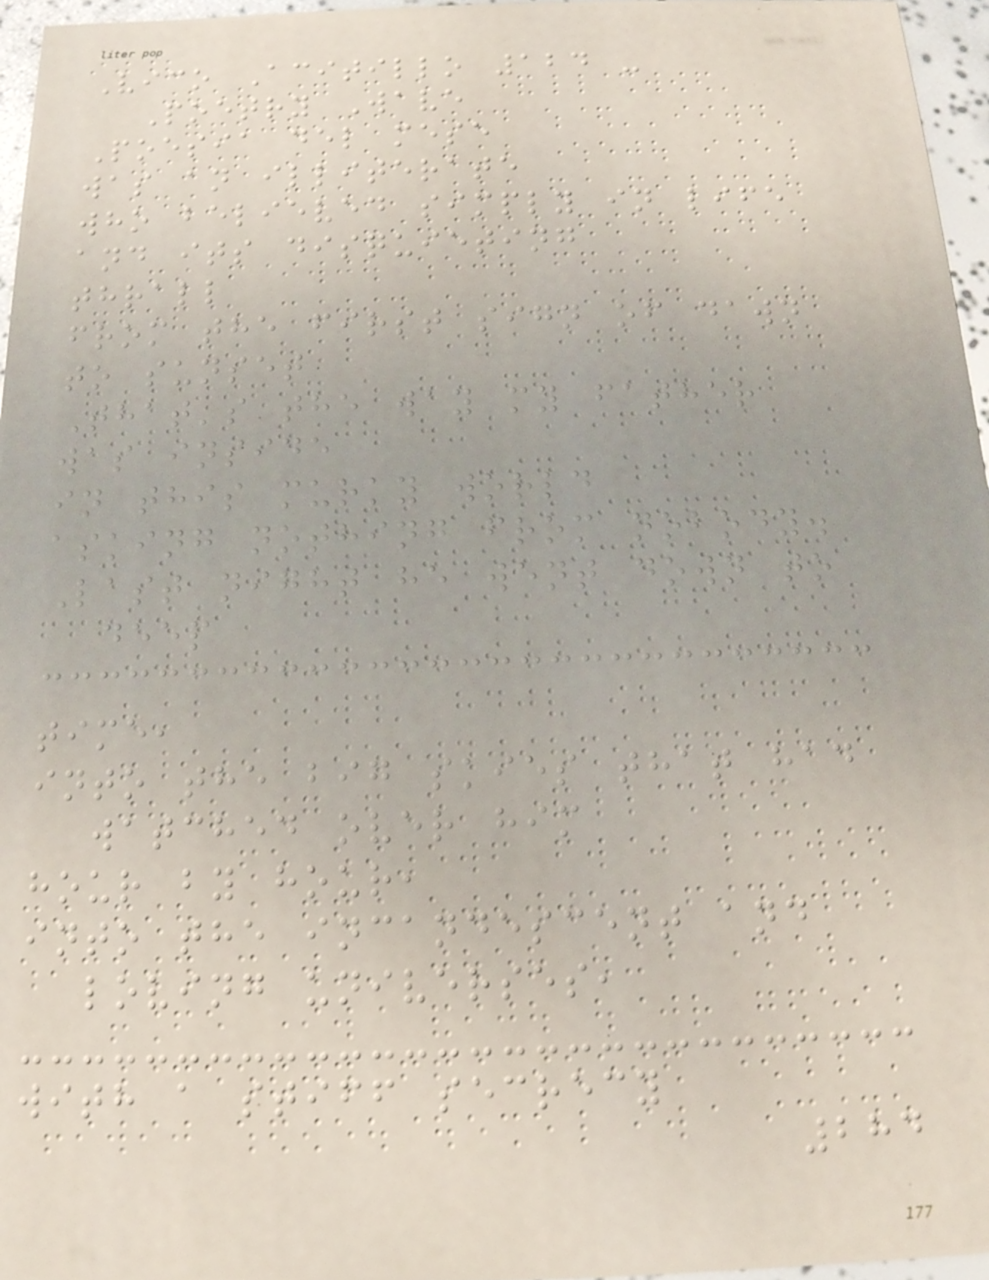Vico Acitillo 124 -
Poetry Wave
Poesia del mese
was an illiterate
who believed simply in life
and its disquieting
thrall
from the first sign of dawn
to sunset
That's the way my father
was inside
in this murky world
asking nothing from nobody.
Last night he went down to
deep
time,
into the big skies that had
watched over him
hour by hour,
into the incandescent and
loving universes,
with a stiff secrecy
284
